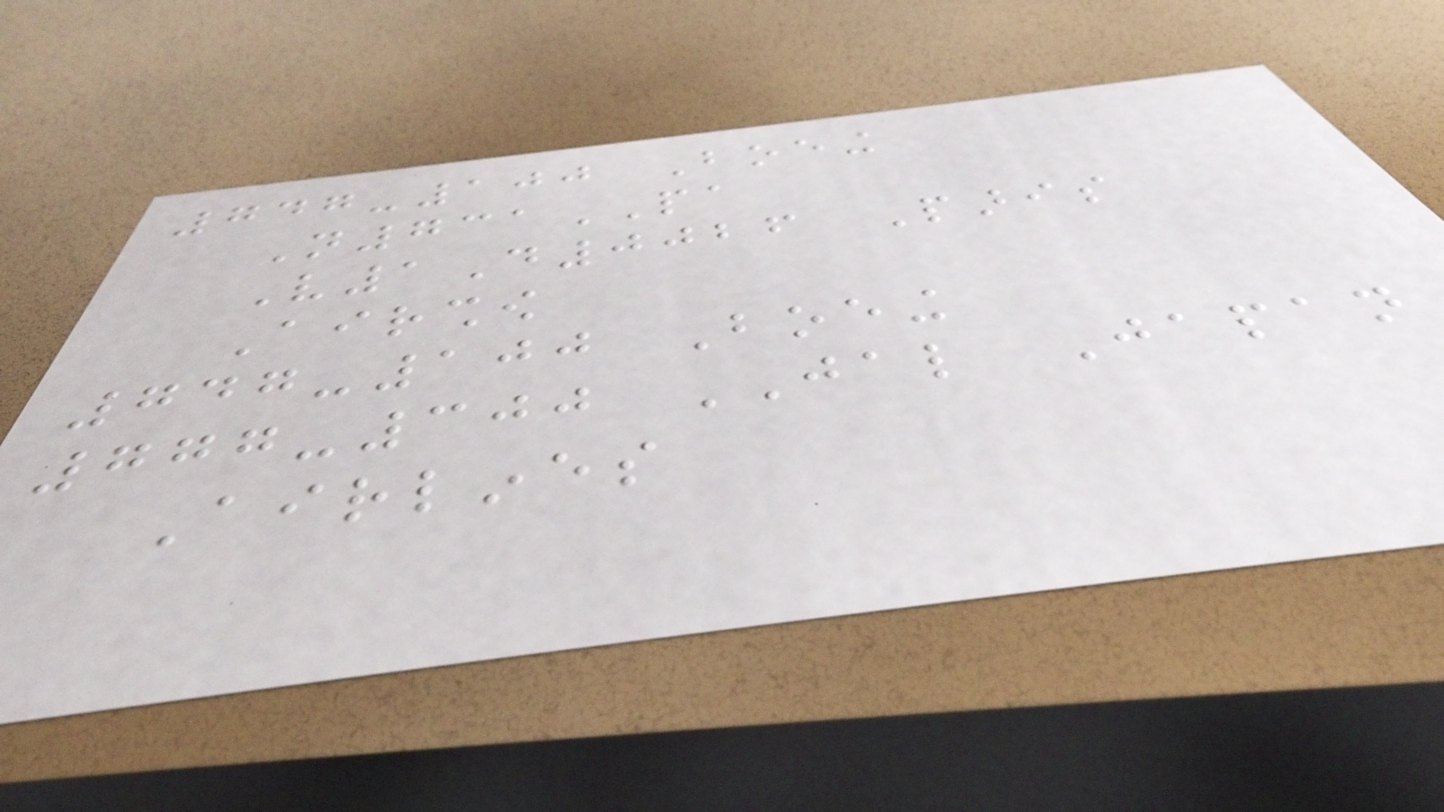747-100 Boeing
N731PA
V1D0026 Paris
Airshow
747-100 Boeing
777-300 JAL Japan
Airlines
